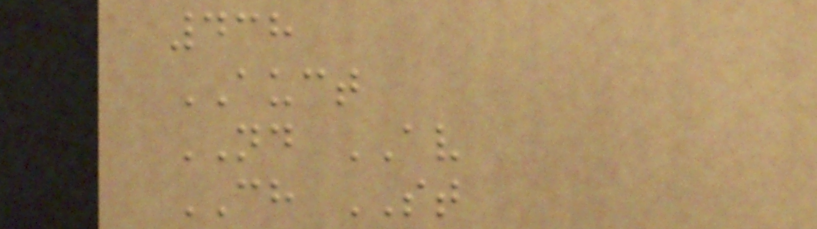438
AUCT
ND AV
CH ST
